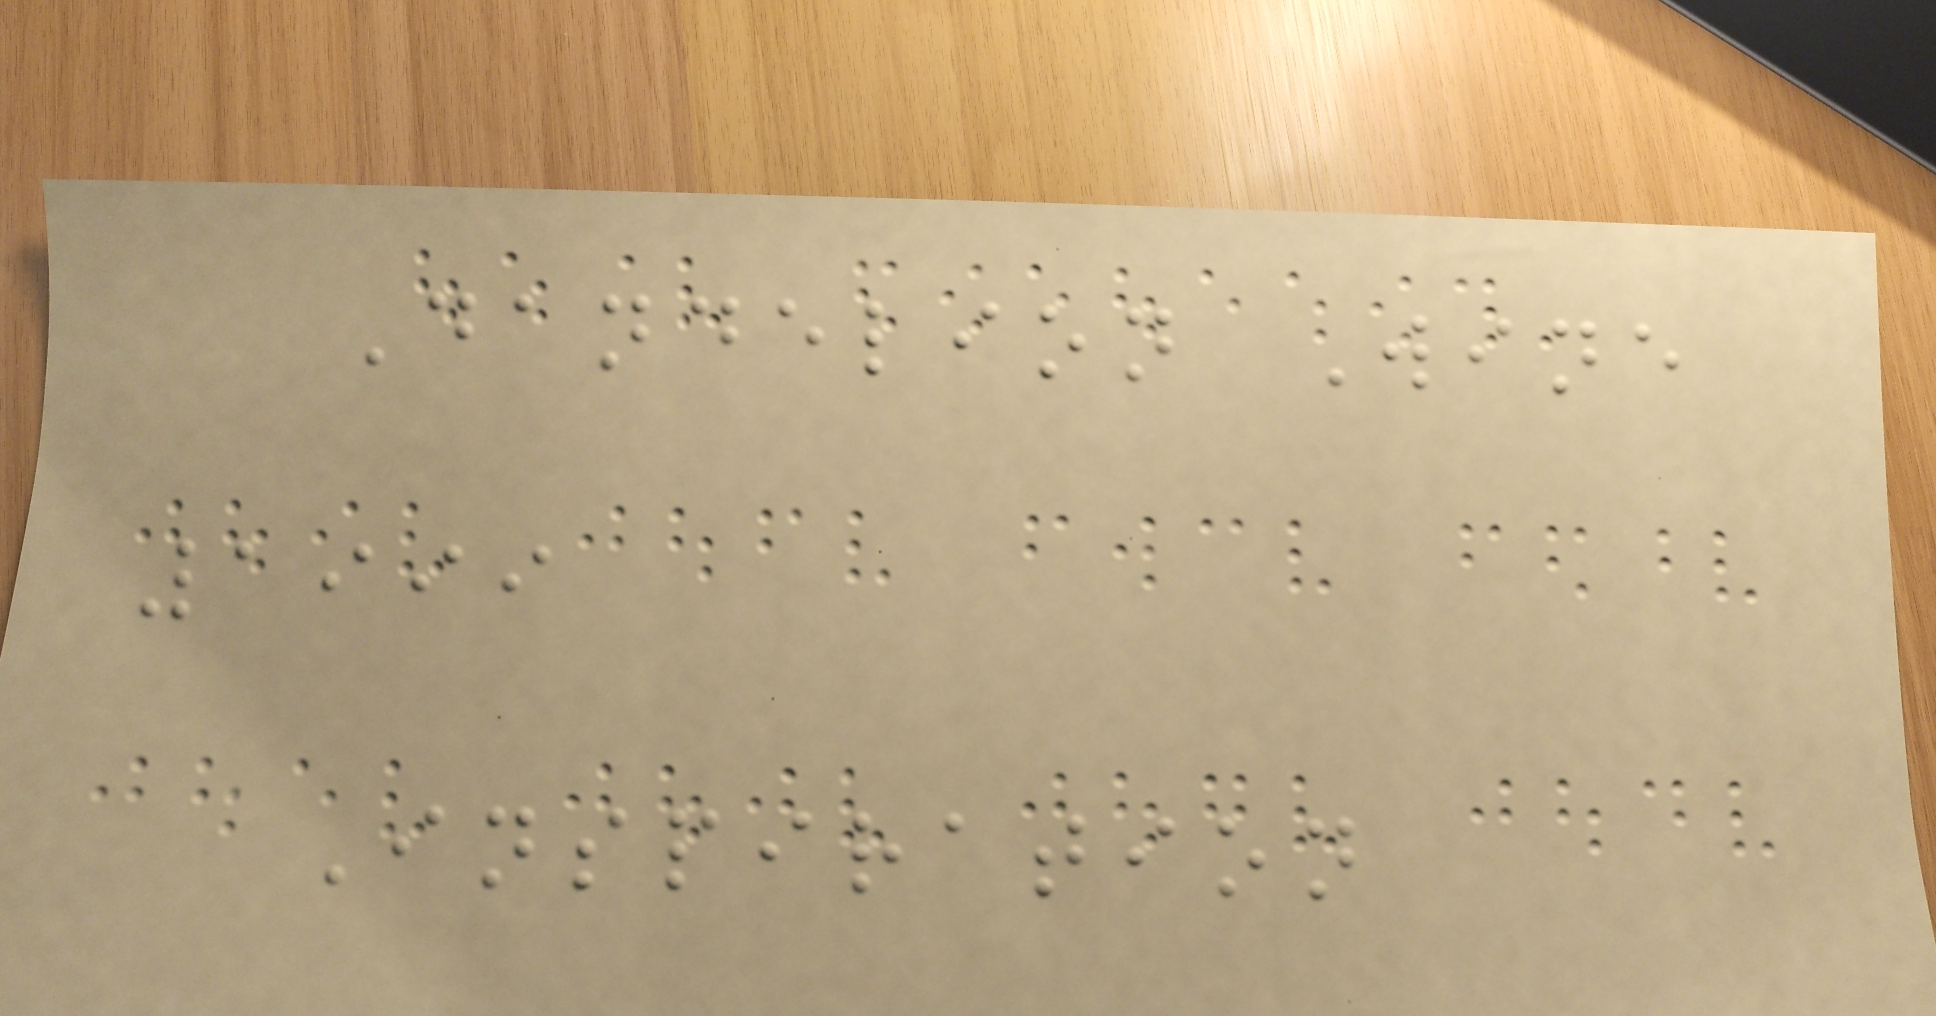Dandelion Wine
1999
Inspiration
